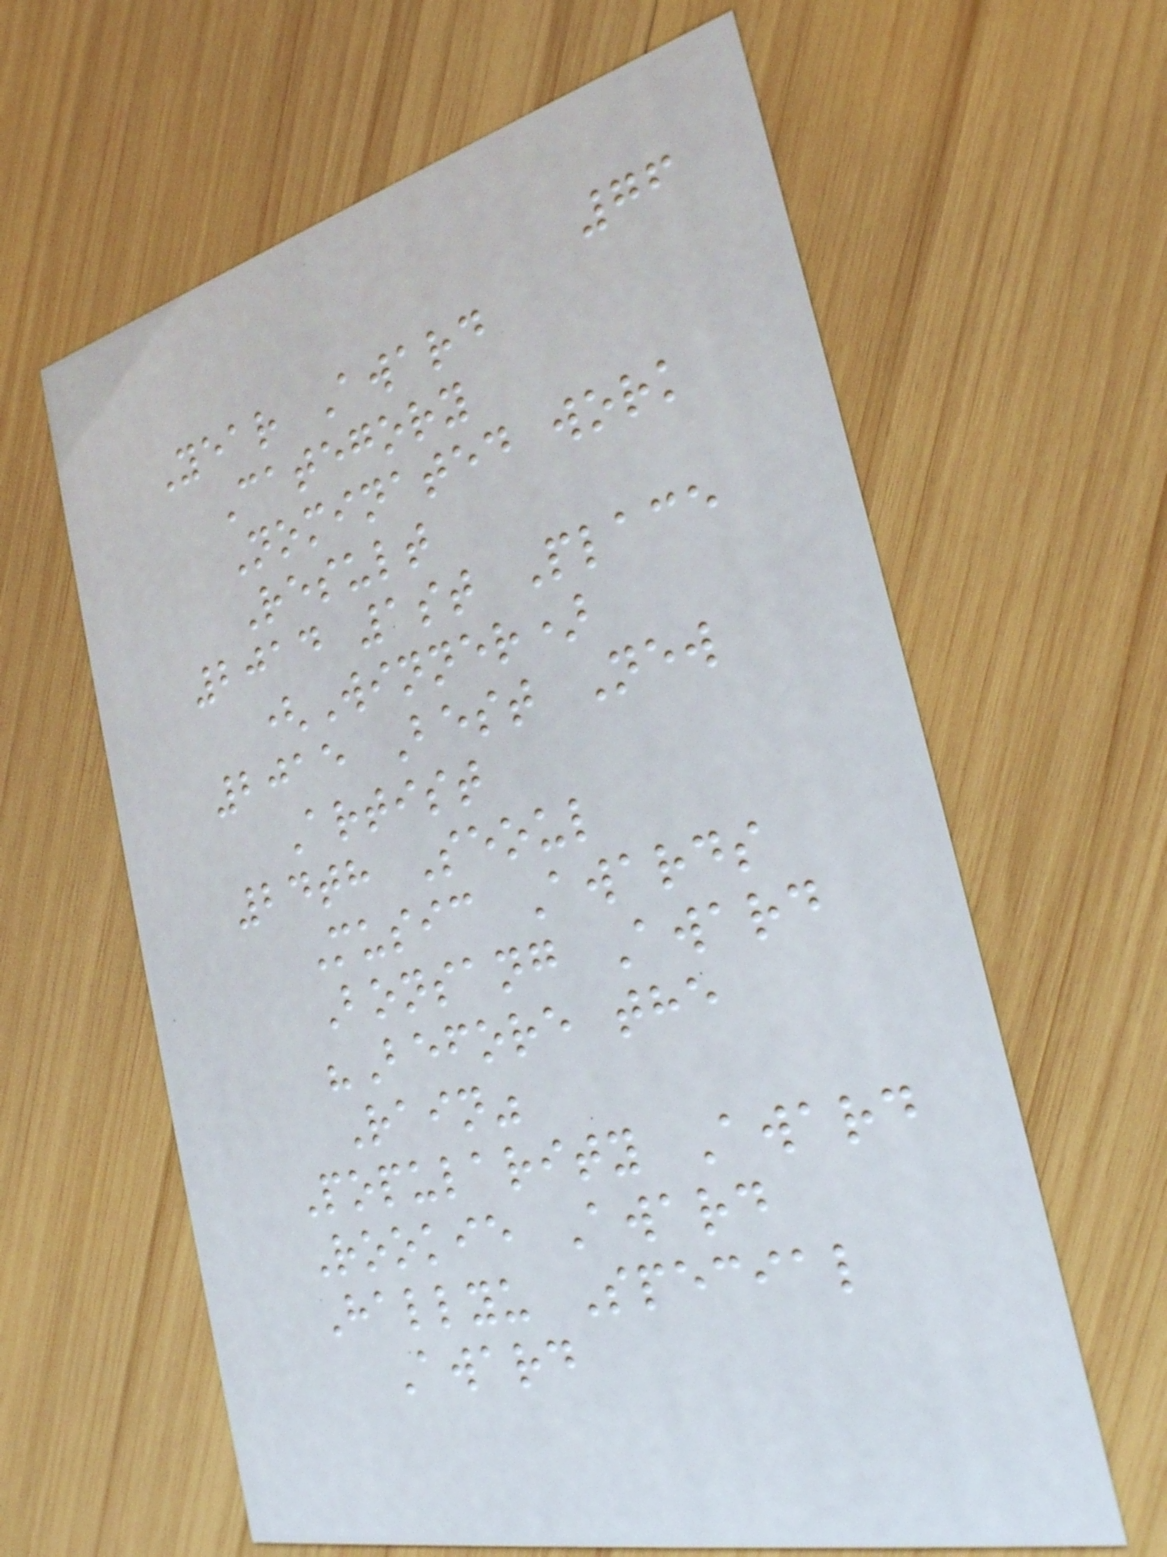76
Year Award
Category
Nominated work
Result
2014 1st Place
(Winner)
2015 Best New
Artist
24th Seoul
Music Awards
Bonsang Award
"Before the
Rain"
Popularity Award
Rookie Award
Hallyu Special
Award
